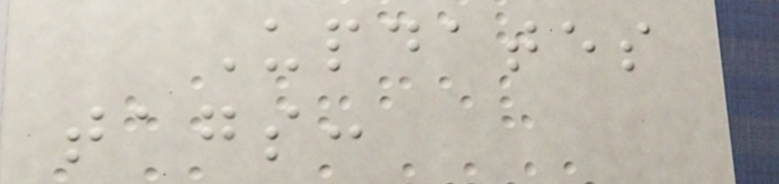Updates
tags:
